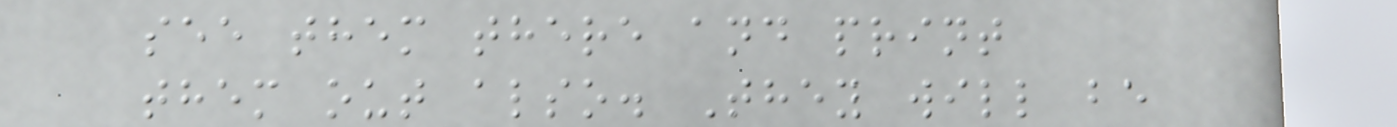see them there and print
them out also. They will be
